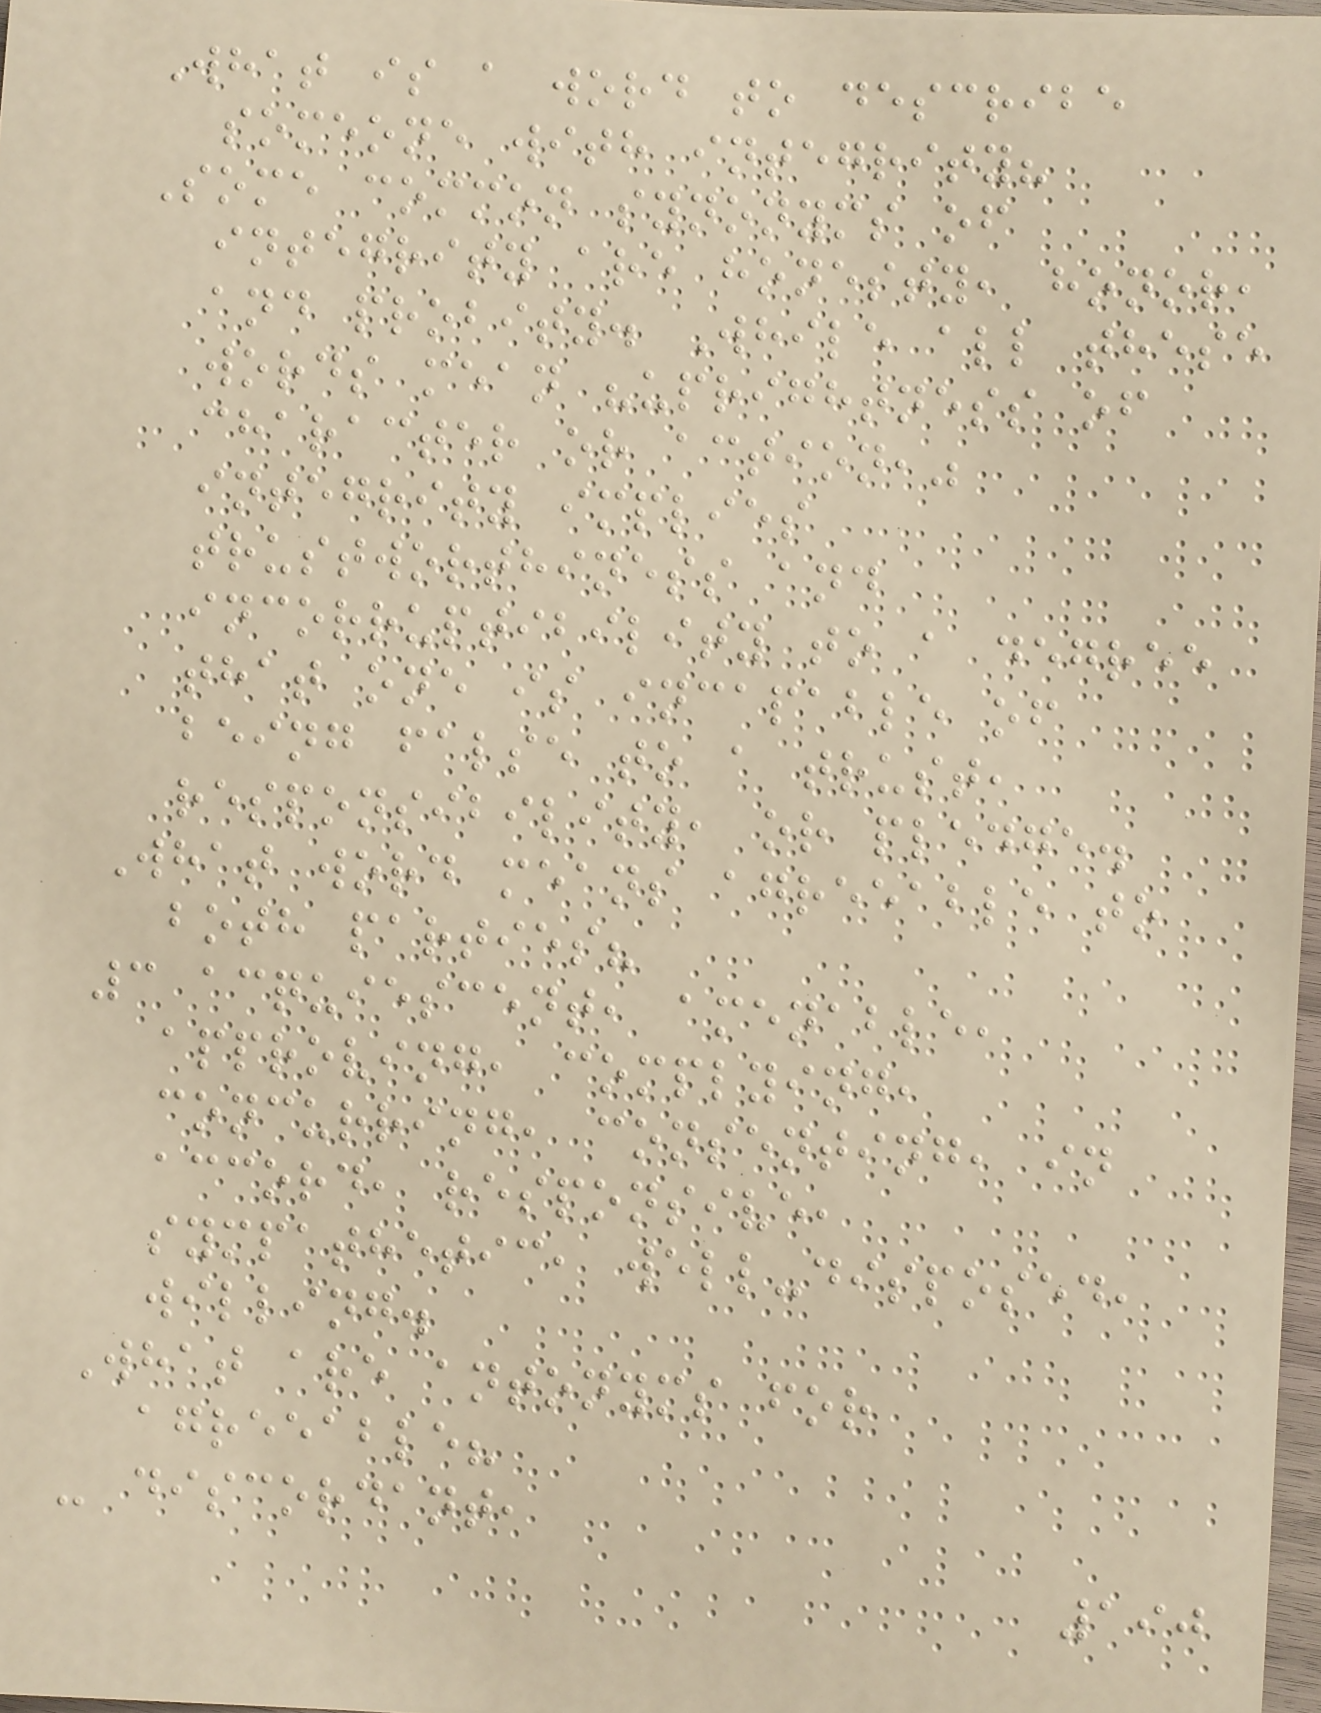What is a word to describe
someone with integrity?
Some common synonyms of
integrity are honesty, honor,
and probity. While all these
words mean "uprightness of
character or action,"
integrity implies
trustworthiness and
incorruptibility to a degree
that one is incapable of
being false to a trust,
responsibility, or pledge.
What word means agreeable to
both parties?
3 acquiescent, amenable,
approving, complying,
concurring, consenting, in
accord, responsive,
sympathetic, well-disposed,
willing.
What are antonyms for
agreeable?
- discordant,
190
